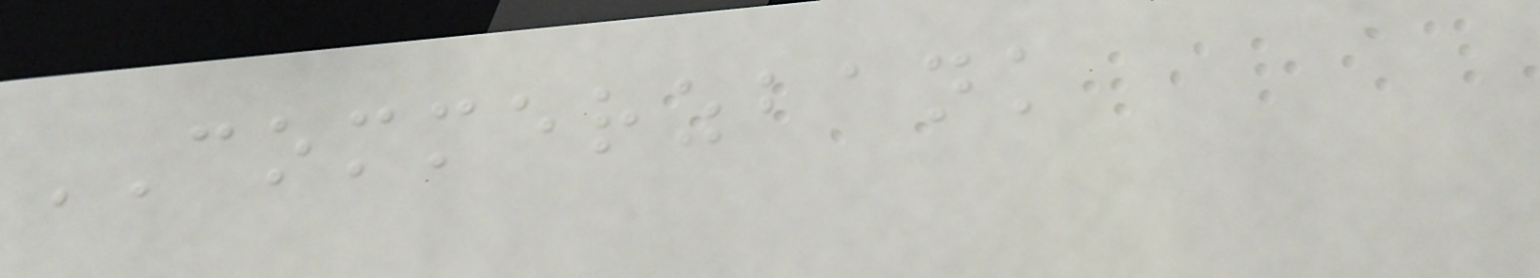COMMERZBANK
